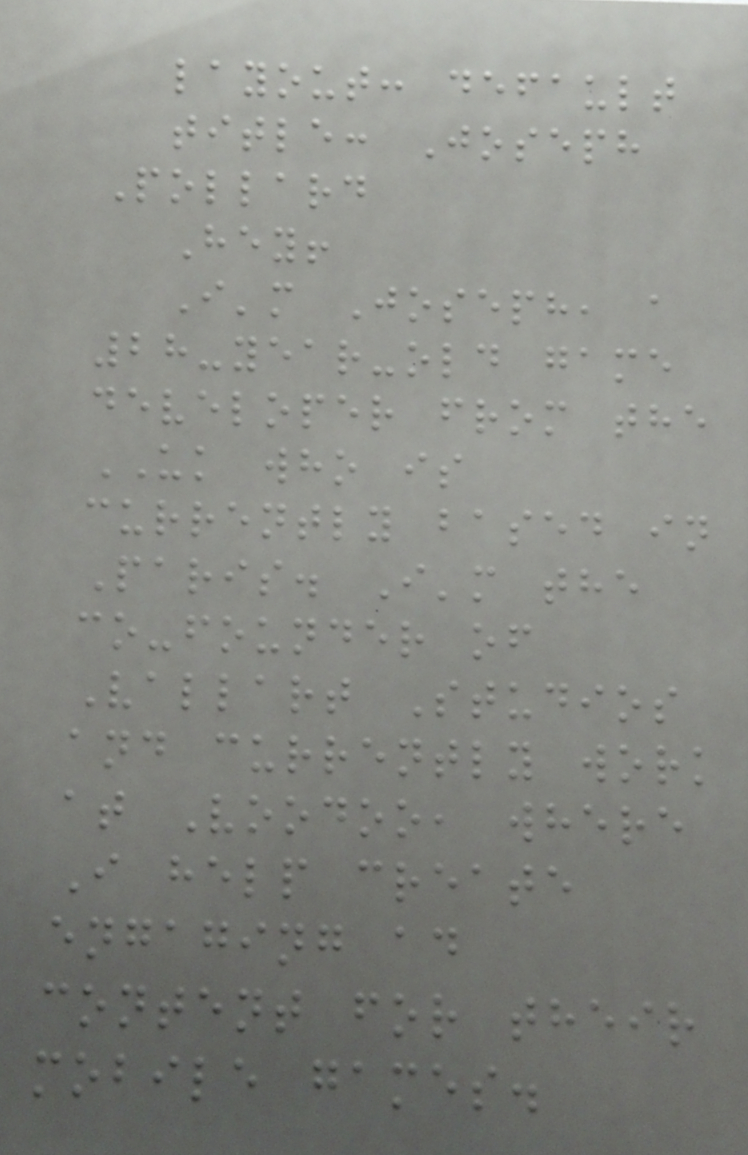layout: default
title: Joseph
Pollard
Hey!
I'm Joseph, a
28-year-old game
developer from the
UK who is
currently based in
Paris. I'm the
co-founder of
Vallart Studios
and currently work
at Voodoo, where
I help create
engaging ad
content for their
mobile games.
